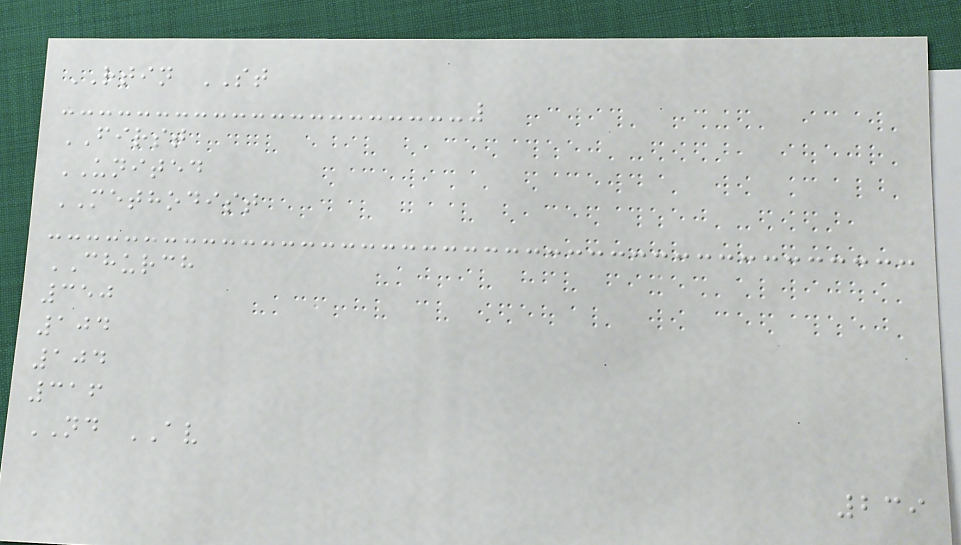RTIN ST
FIRST
UNITED
METHODIST
CHURCH
350
104
104
316
ND AV
239
